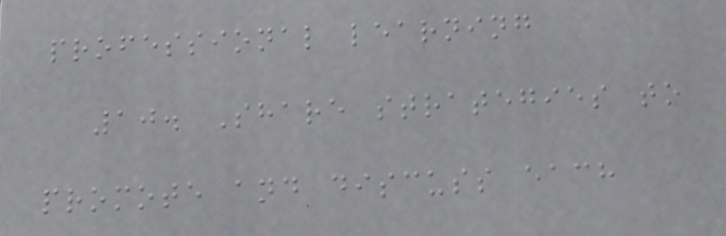professional learning
10. Share strategies to
promote and discuss each
